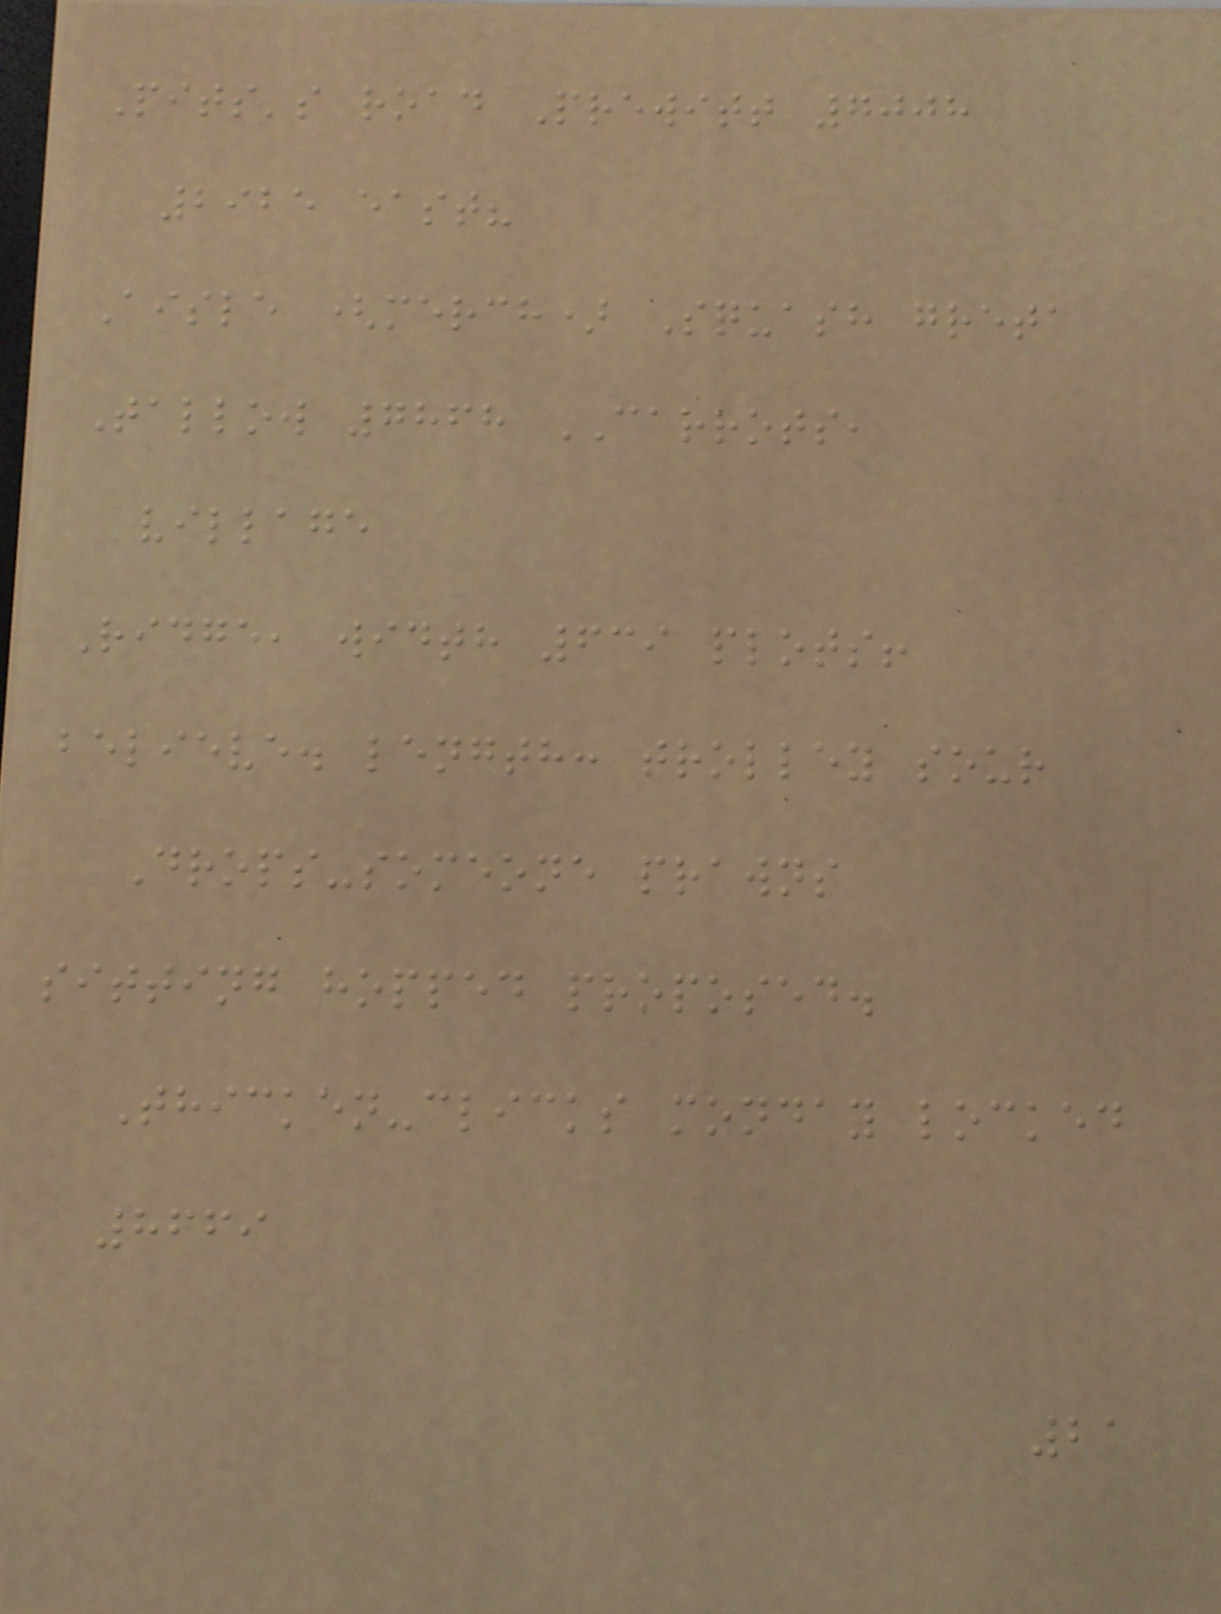Pits's road Prewitt 7008
2925 east?
Aisle (merch) Squash greta
Tallow 7868 CARROTS,
village
Ridge, width 639 plots!
believe. length: trolley sour
Drops-someone prawns
sitting hopped proposed.
Thicken-clicks monday locked
8669
21
